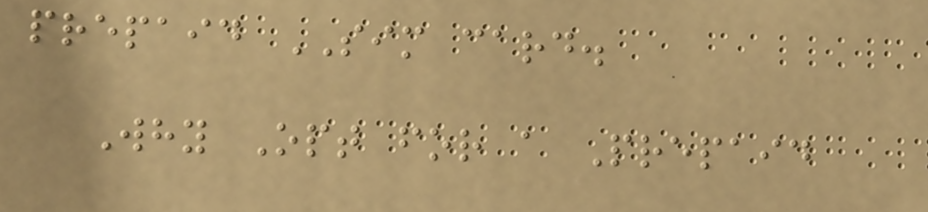prepaid SIM card.
Why Opt for a Prepaid
